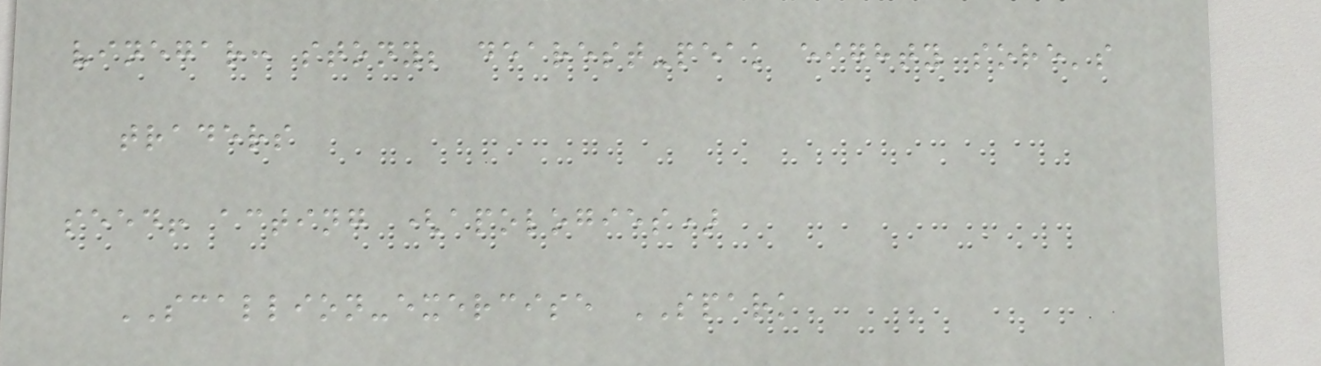vinegar: stony; dearest-peak eighty sore's
traders
seed! acting (apologies)
SCALLION-exercise SPARK
